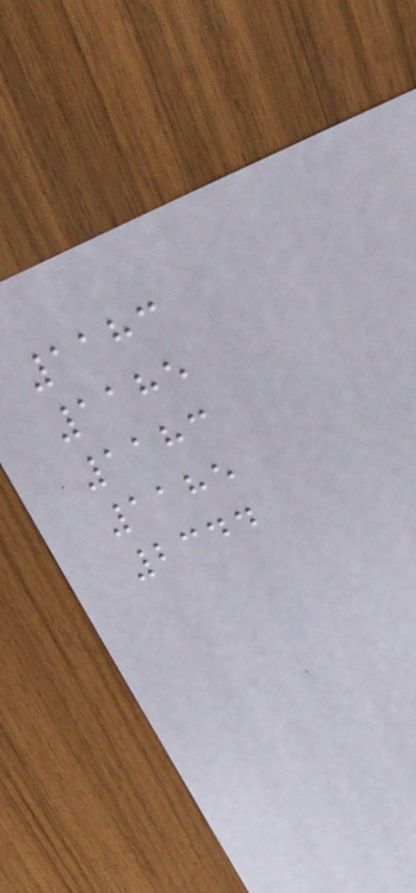1183
1185
1183
1185
2344
